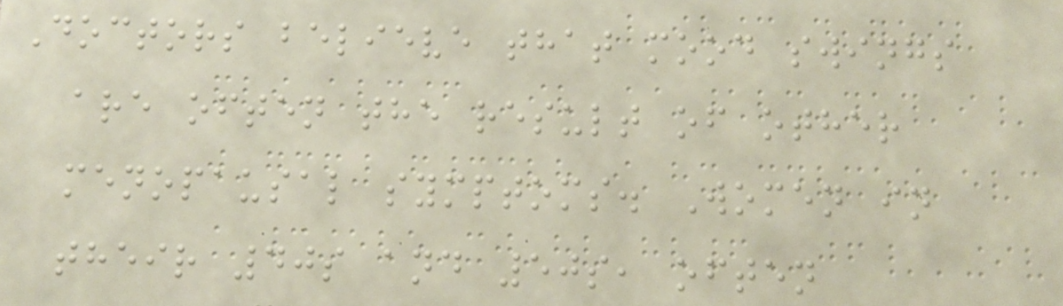Doctors believe that mood swings
are often the result of other
menopausal symptoms. Women in
their 40s and 50s, often
